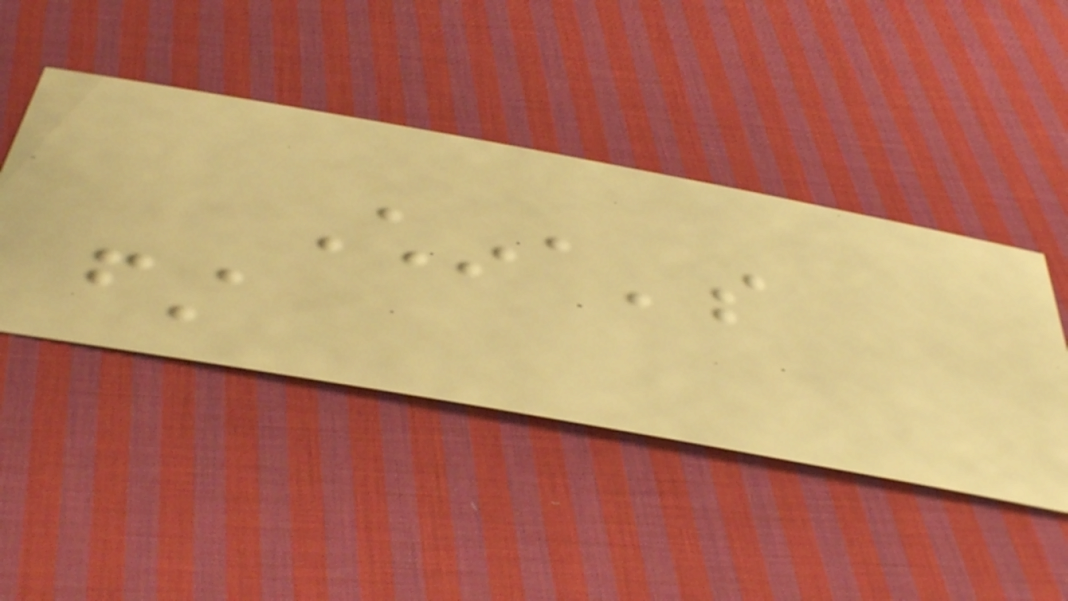China's
first
